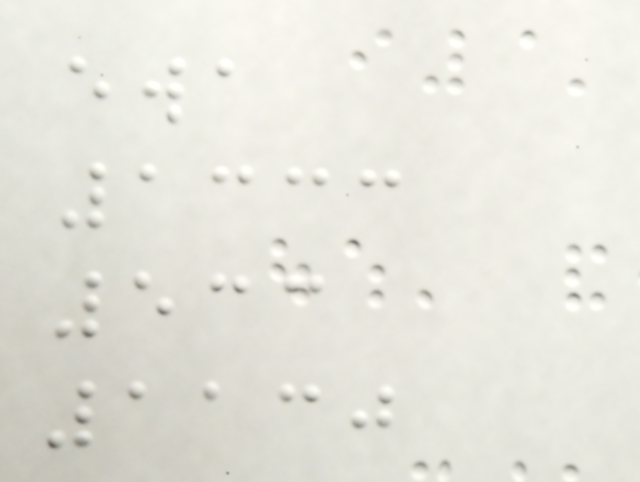ewa
1333
533
1130
